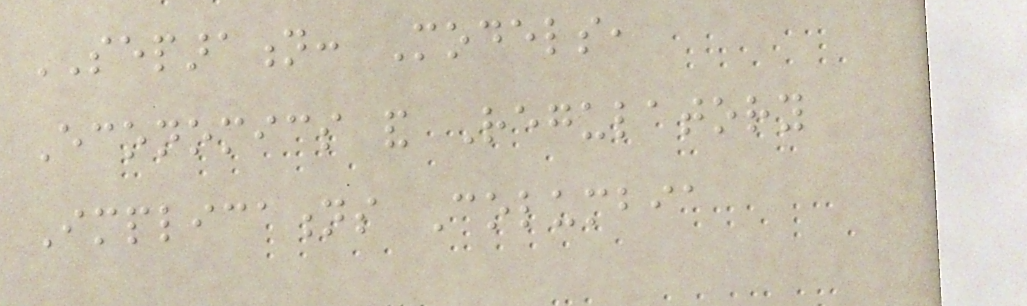SEPARATION: Models,
Economics and Regulatory
Implications Columbia
